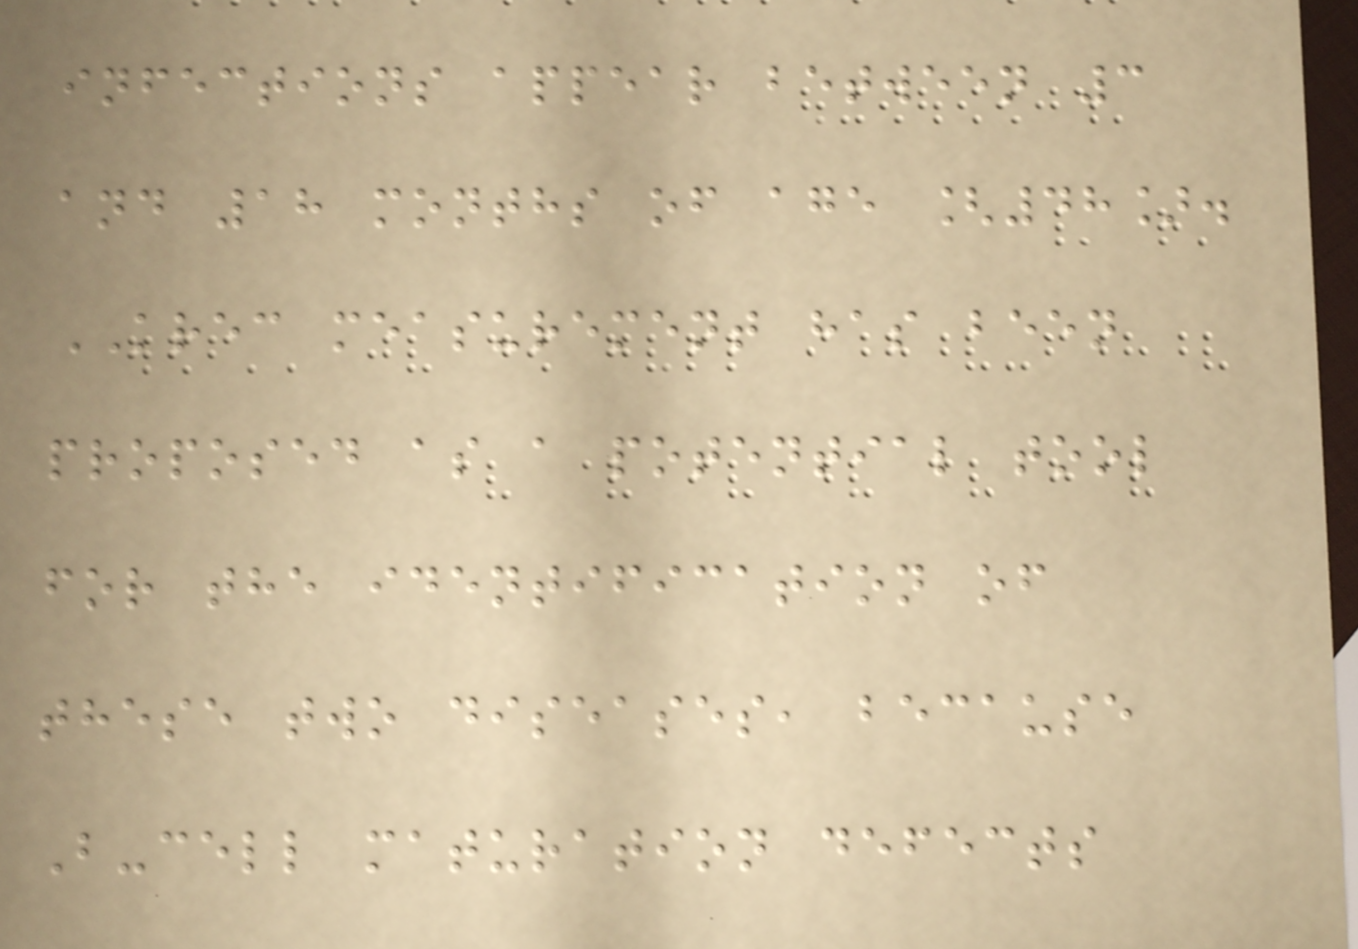infections appear between 3
and 18 months of age [48].
KREC measurement has been
proposed as a potential tool
for the identification of
these two diseases, because
B-cell maturation defects
